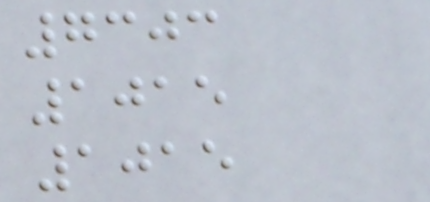7303
1015
1015
